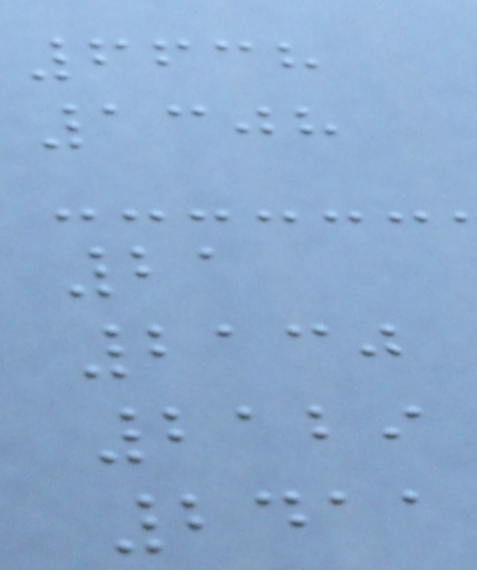6638
1308
21
2130
2129
2411
